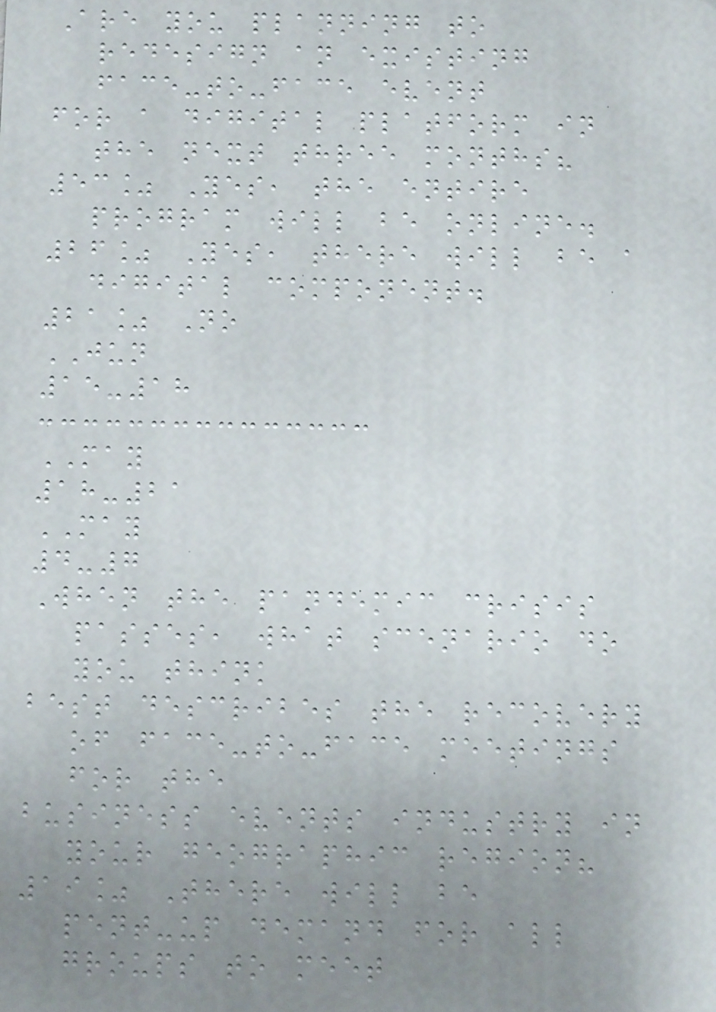Are you planning to
redesign an existing
face-to-face event
for a digital platform in
the next three months?
53% Yes, the entire
program will be online.
26% Yes, there will be a
digital component.
21% No
JUN
15-18
MAY
18-21
MAY
4-7
When the pandemic crisis
passes, what scenario do
you think
best describes the recovery
of face-to-face meetings
for the
business events industry in
your geographic region?
19% There will be
pent-up demand for all
groups to meet
